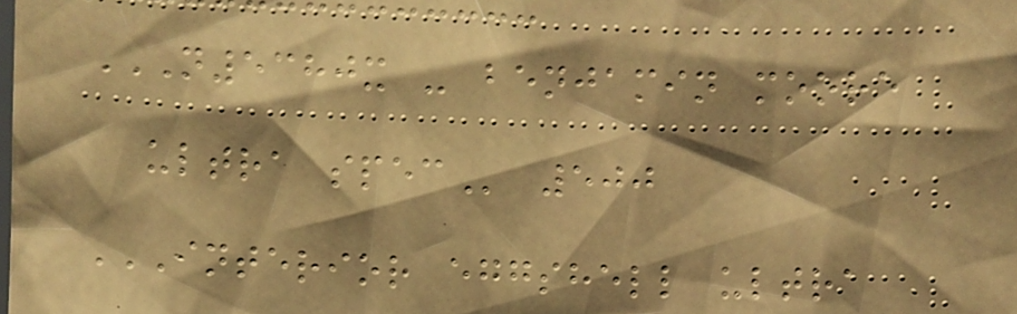N5380X - BENJAMIN MOORE
ULTRA SPEC 500
INTERIOR EGGSHELL ULTRA
